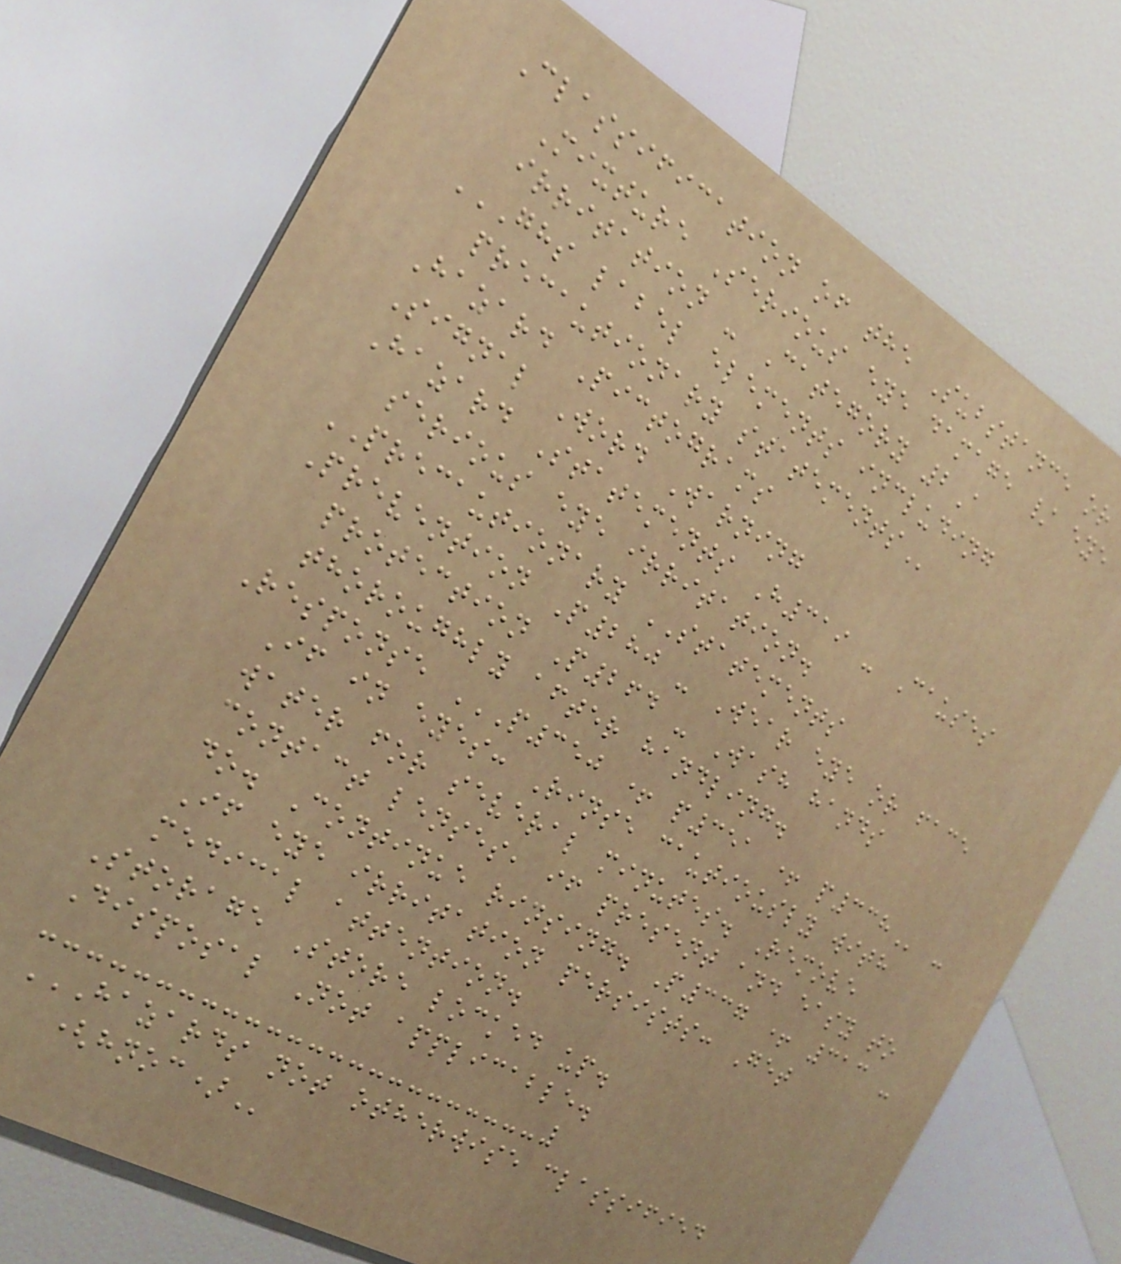Classification of the Substance or
Mixture Serious eye damage / eye
irritation - Category 2A
GHS LABEL ELEMENTS INCLUDING
PRECAUTIONARY STATEMENTS
Hazard Pictograms
Signal Word Warning
Hazard Statements H319 - Causes
serious eye irritation.
PRECAUTIONARY STATEMENTS
Prevention P280 - Wear eye or face
protection P264 - Wash hands
thoroughly after handling.
Response P350 + P351 + P338 -
If in eyes: Rinse cautiously with
water for several minutes. Remove
contact lenses, if present and easy to
do. Continue rinsing. P337 + 313 -
If eye irritation persists: Get
medical attention.
Storage Store locked up.
Disposal Not applicable.
HAZARDS NOT OTHERWISE CLASSIFIED
(HNOC)
